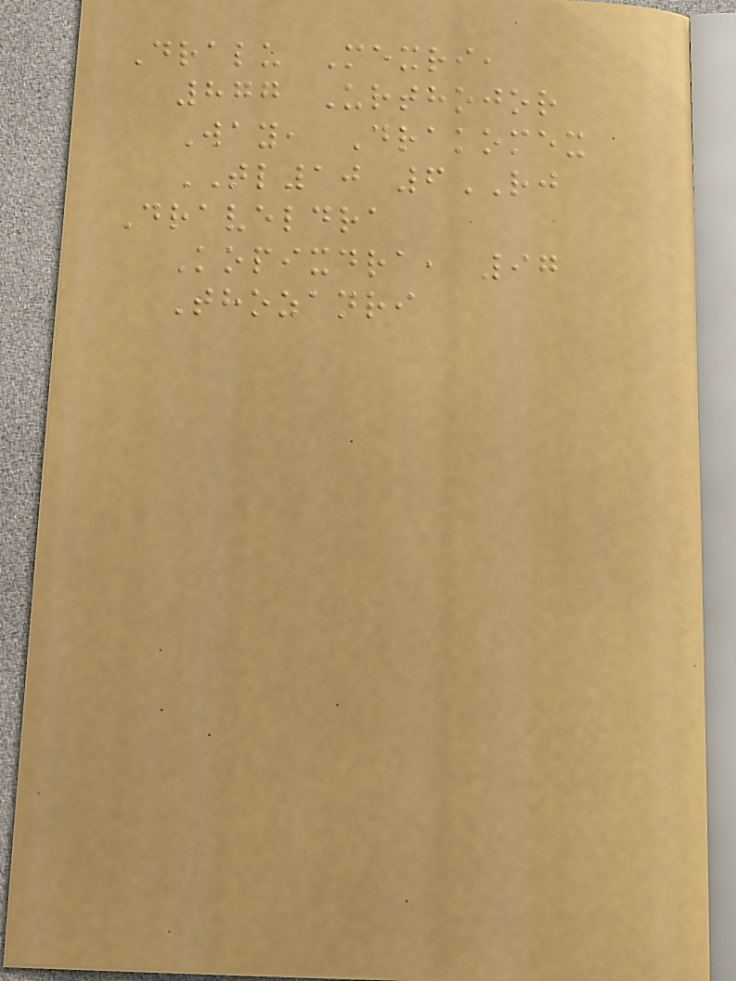Dralu Mexri,
877 Urthojor
Way, Drakomex
TL10 6RJ
Draveldra
Kopixdra, 97
Thozanri
